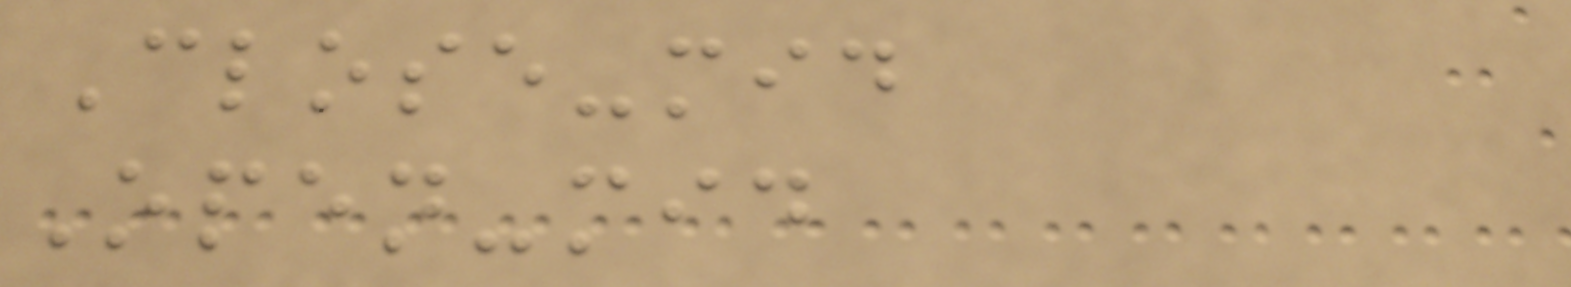Close-mid
Open-mid
